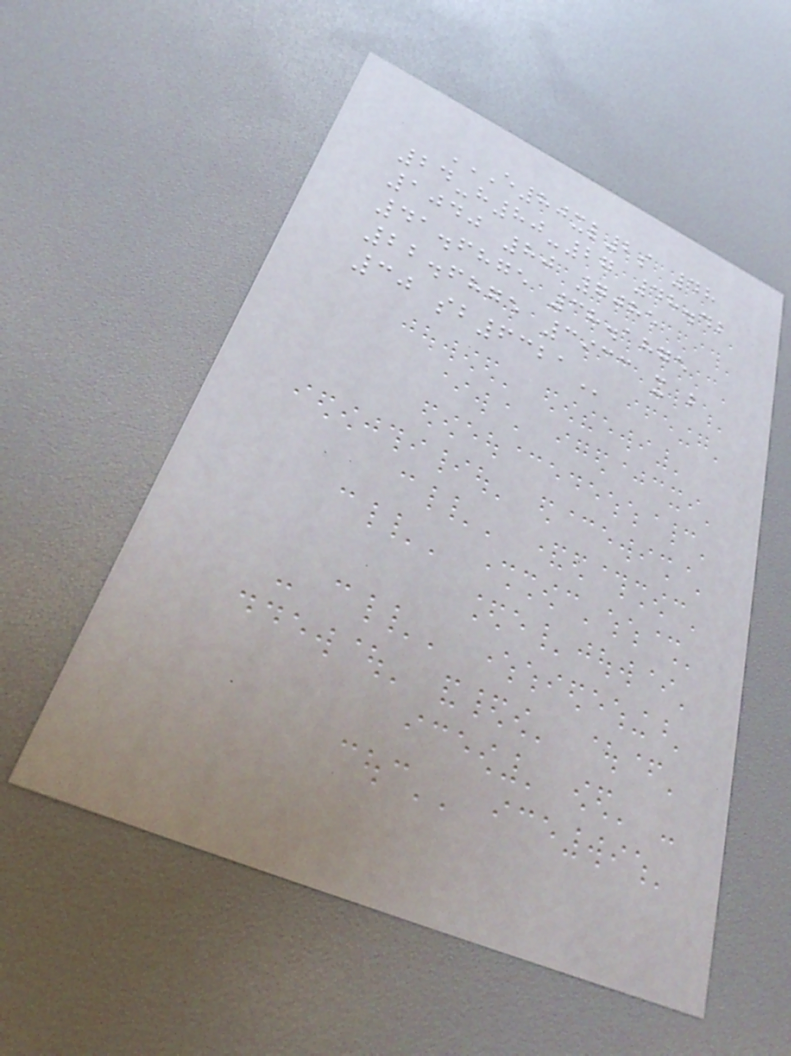E80XL2S 48
24-H80-27 48.42
1040 80 7085
41.6875 38.1875
22.6875 3933 X B
30 SB6321
